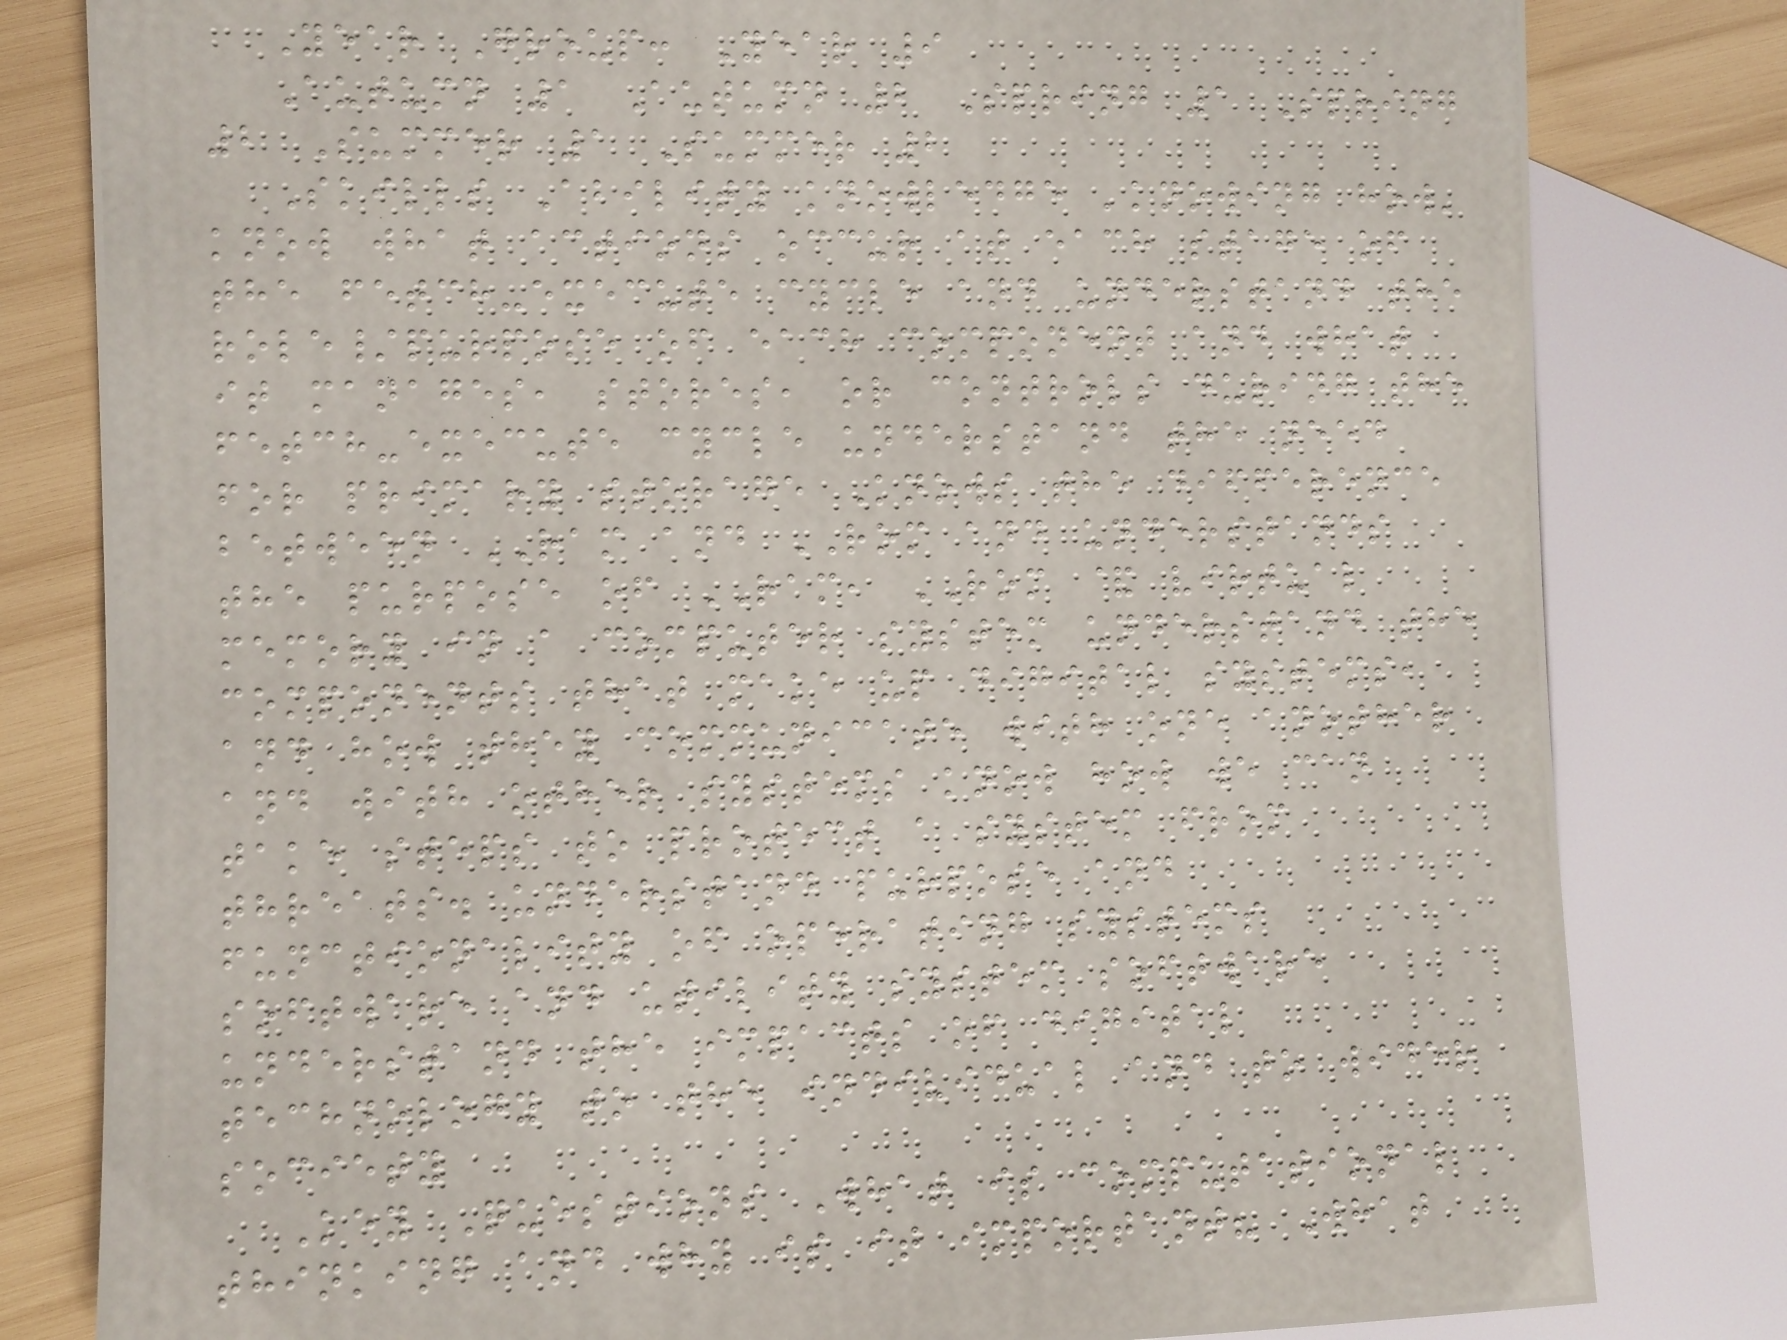Year Group: Year 9
Autumn 1 Autumn 2 Spring 1 Spring
2 Summer 1 Summer 2
Skills Ability knowledge 'knowing how'
know what actions occur at each stage of
the fetch-execute cycle and understand the
role/purpose of each component and what
it manages, stores, or controls during the
fetch-execute cycle understand the need
for primary storage Knows the difference
between RAM and ROM and understands
the purpose of RAM, ROM & virtual
memory in a computer system understand the
components that make up digital systems,
and how they communicate with one another
and with other systems know how we can
take steps to protect a system from
threats. understand purpose and
functionality of operating systems
software and utility system software
understand the impacts of digital
technology to the individual and to wider
society
Key Questions What is computational
thinking and why is it important? What
